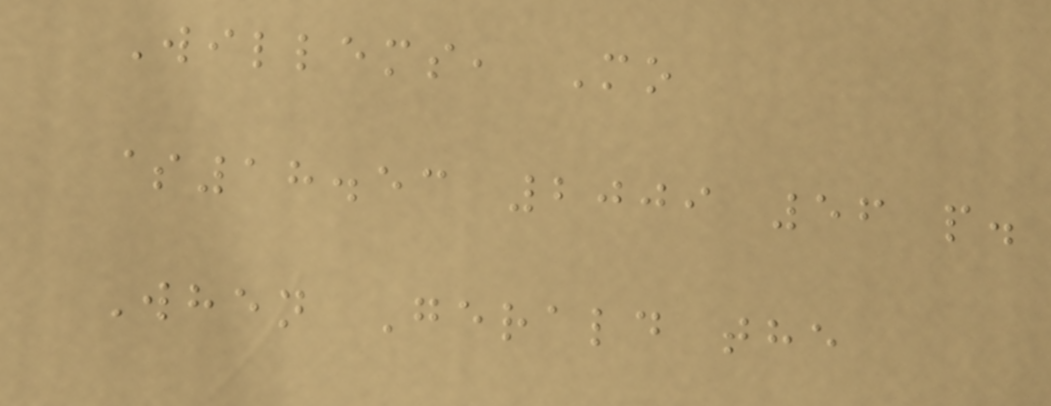Willems, Mo
$18.53 2009 56 p.
When Gerald the
